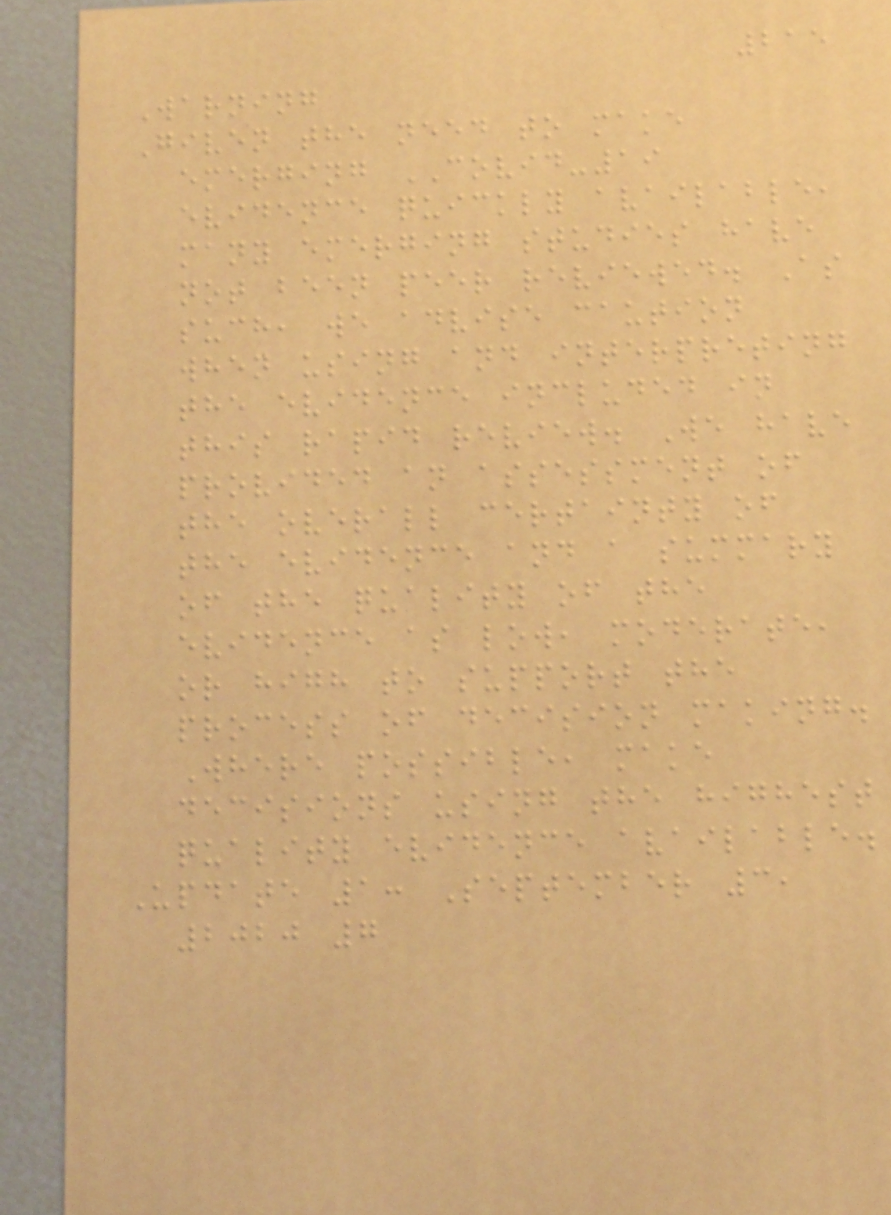215
Warning
Given the need to make
emerging COVID-19
evidence quickly available,
many emerging studies have
not been peer reviewed. As
such, we advise caution
when using and interpreting
the evidence included in
this rapid review. We have
provided an assessment of
the overall certainty of
the evidence and a summary
of the quality of the
evidence as low, moderate,
or high to support the
process of decision making.
Where possible, make
decisions using the highest
quality evidence available.
Update 1: September 3,
2020 7
